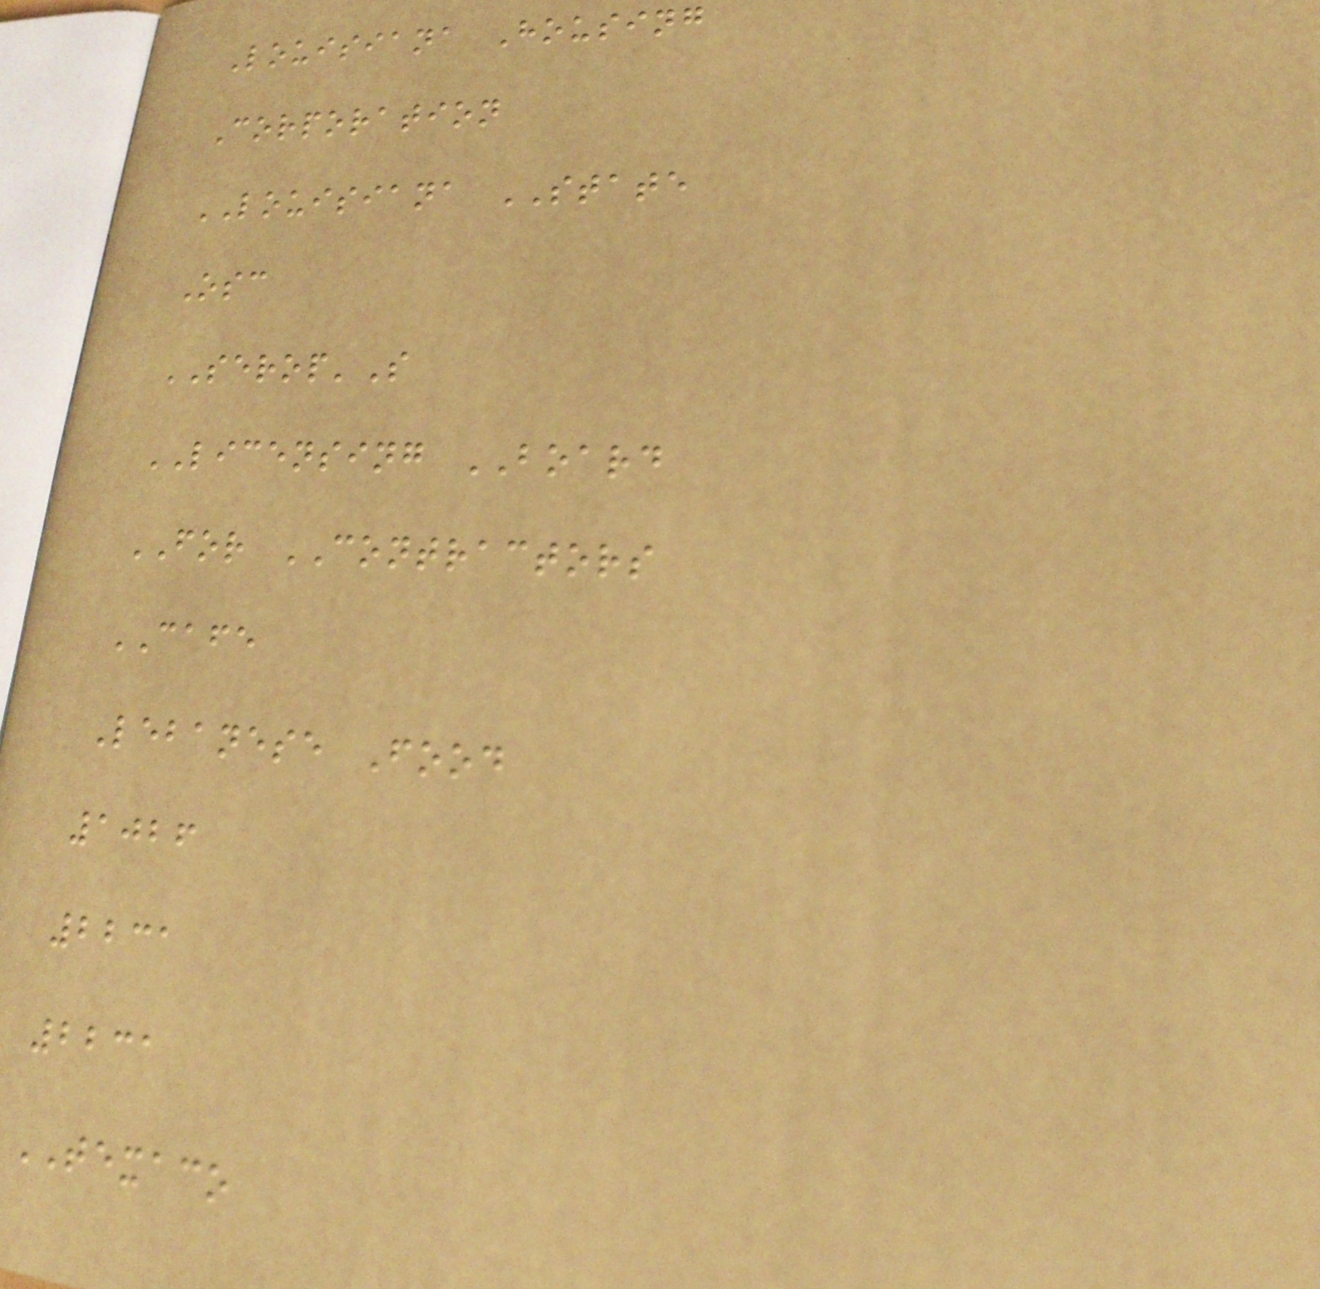Louisiana Housing
Corporation
LOUISIANA STATE
Osc
SEROP'S
LICENSING BOARD
FOR CONTRACTORS
CAFE
Lebanese Food
1026
2231
2231
TEXACO
